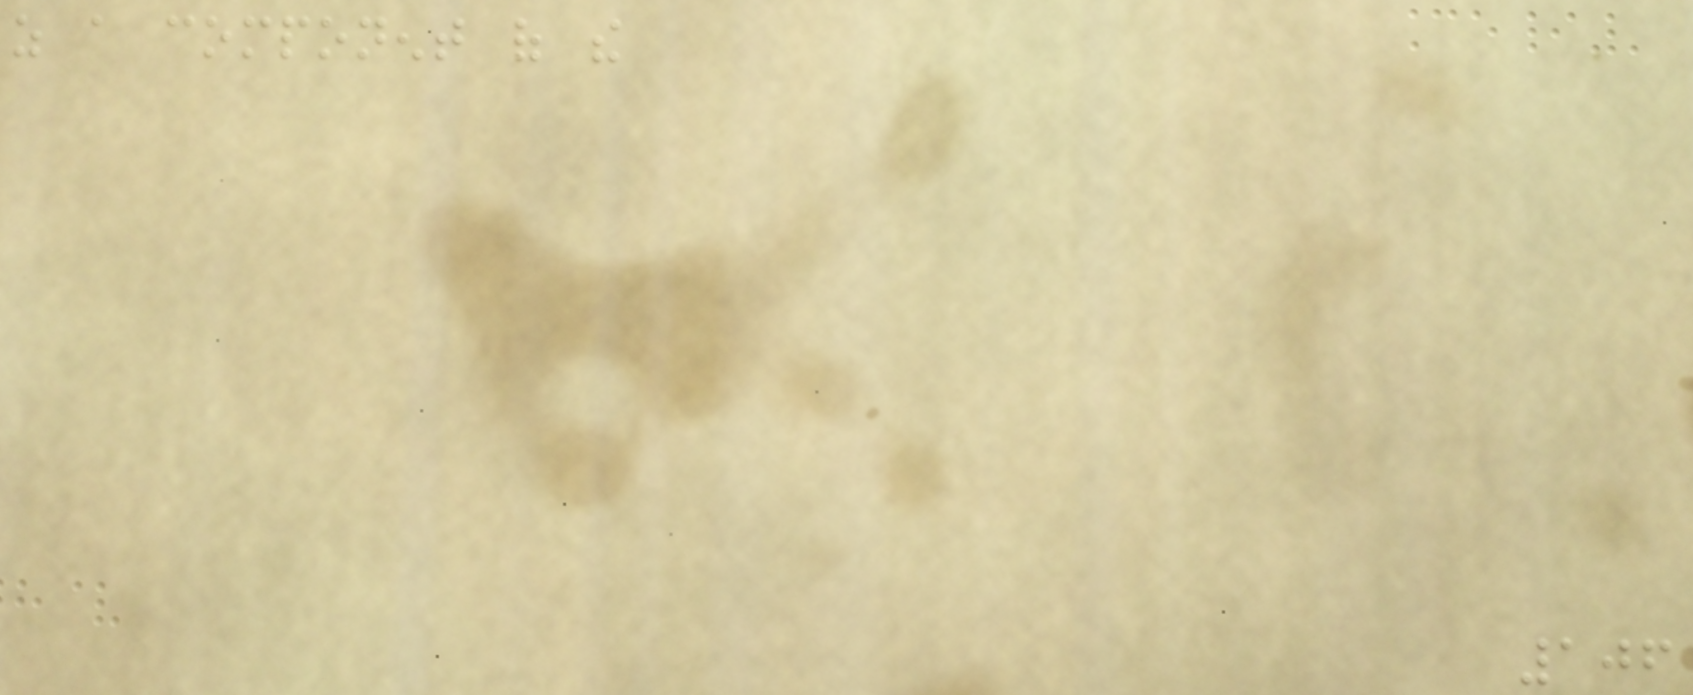as a component of the
106
